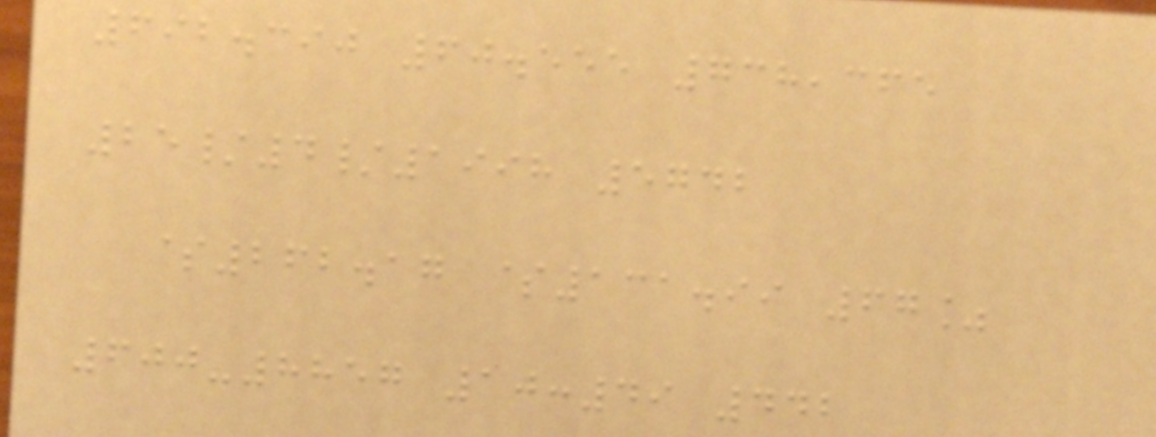692.390 60.555 738,365
25/4/1998 5742
$262.17 $131.99 67%
600-8857 10:49 442
